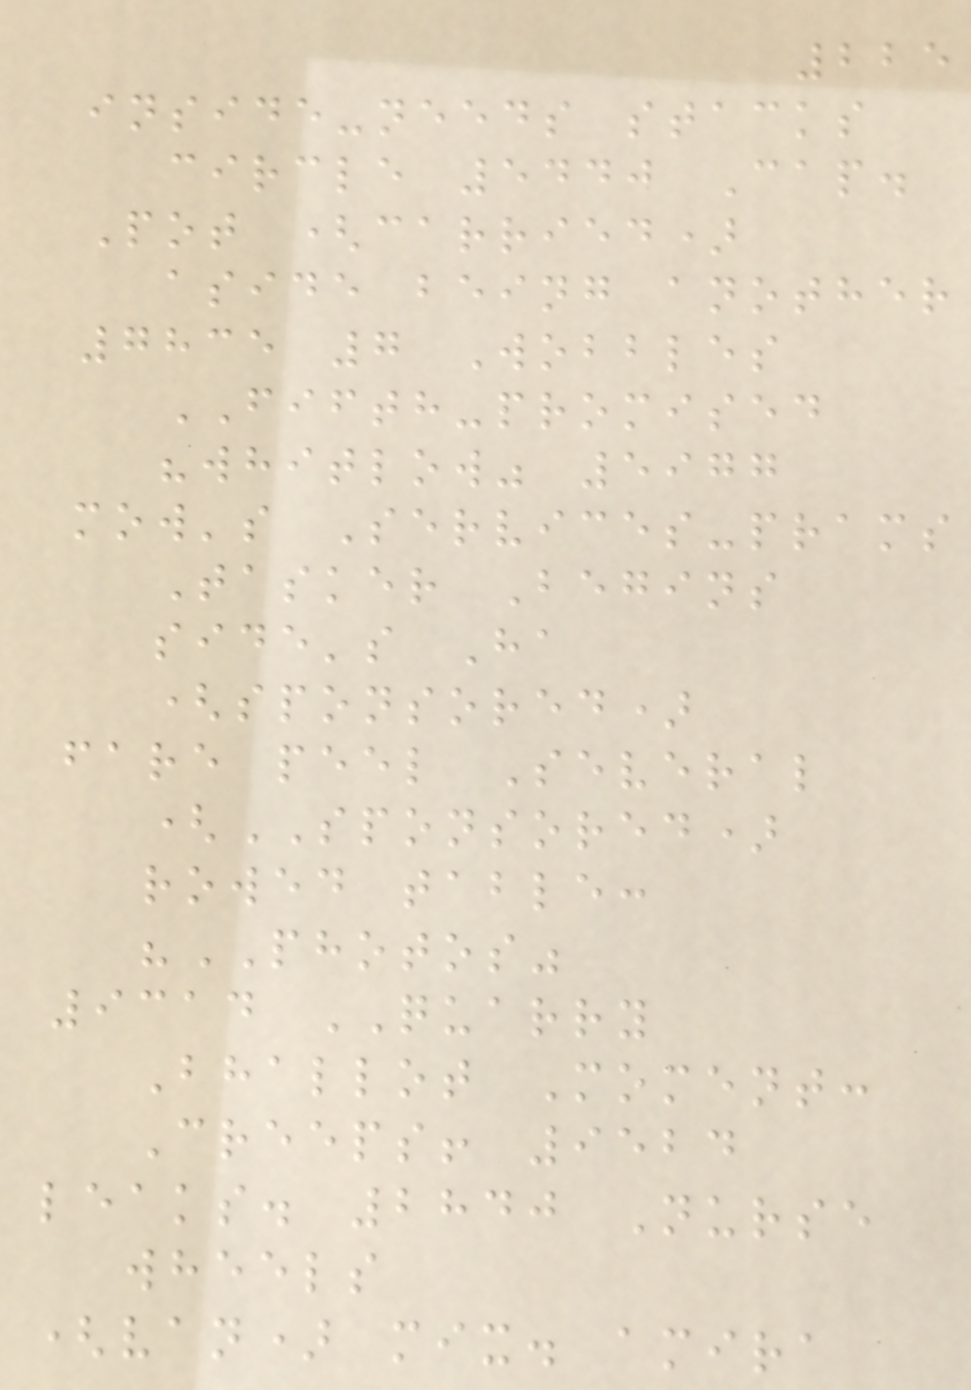225
inside-needs stacks
circle 5440 Cap.
Pot (carried)
aside being another
7835 7 Wobbles
FIFTH-promised
"whitlow" 5977
mow's Services-prams
Tasker Begins
side's Ha
(sponsored)
fare peel Several
(SPONSORED)
rowed table:
"PHOTOS"
9314 QUARRY
Bhallot Moment:
Creeps! 9524
leaks. 2840 Nurse
wheels
(van) mix. amira
